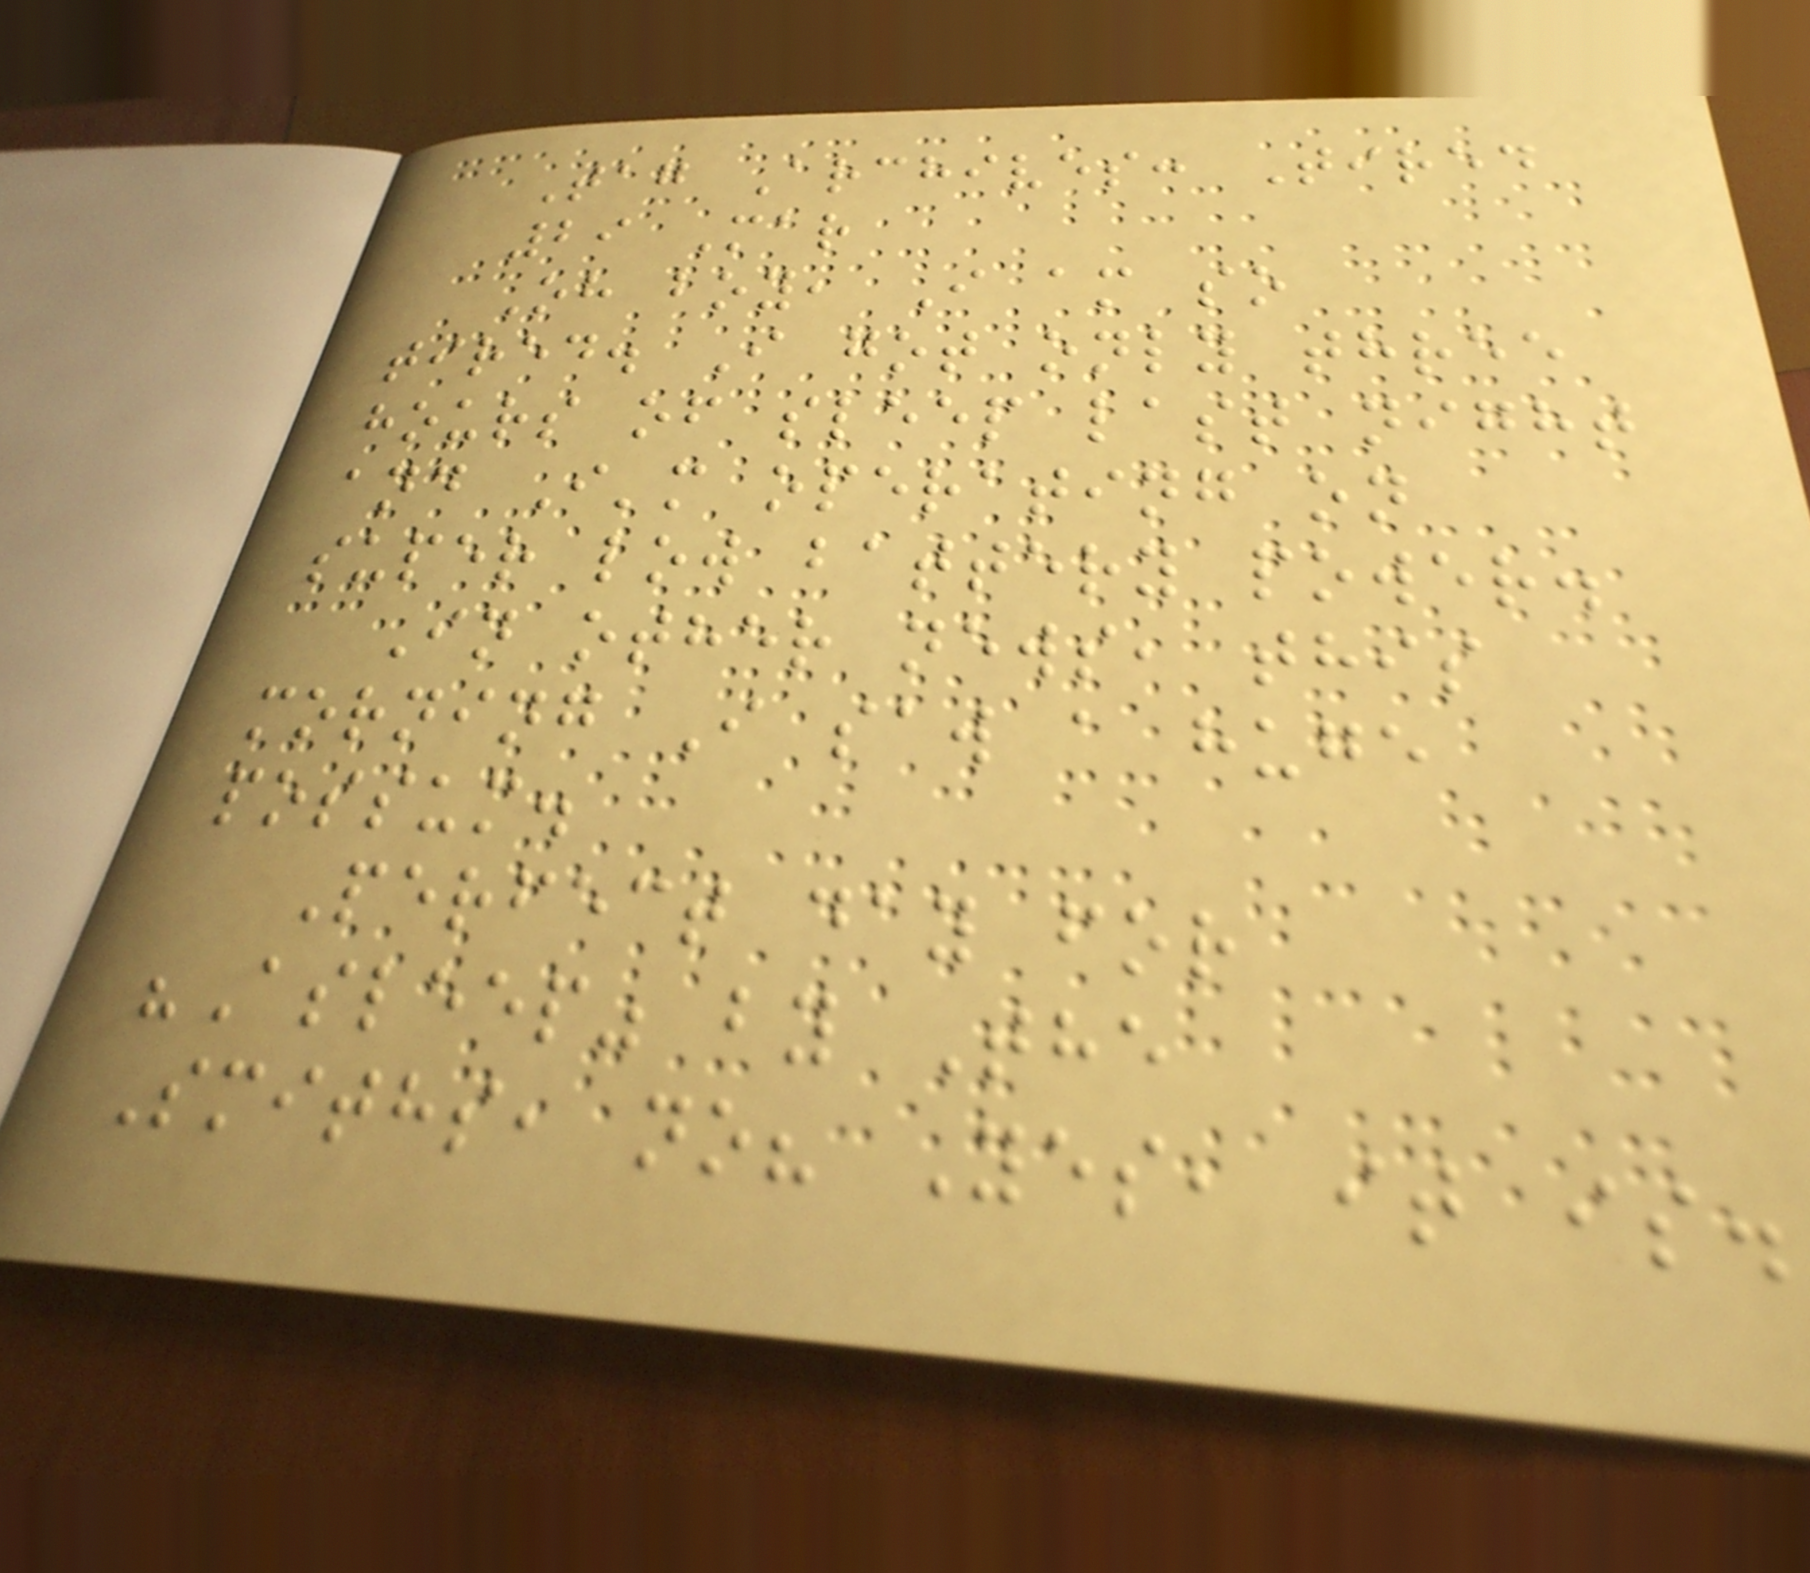Tag Archives: Tired
29 Mar
Oh boy, I am so
tired. I got only three
hours of sleep last night
and I'm operating on
super low battery power.
In other news, this
morning I saw a huge
possum.
Perfect day for
"Asleep" by The
Smiths, no? Yes, it is.
